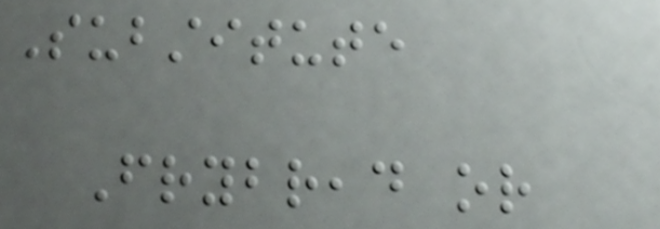Substitute
Frybread or
